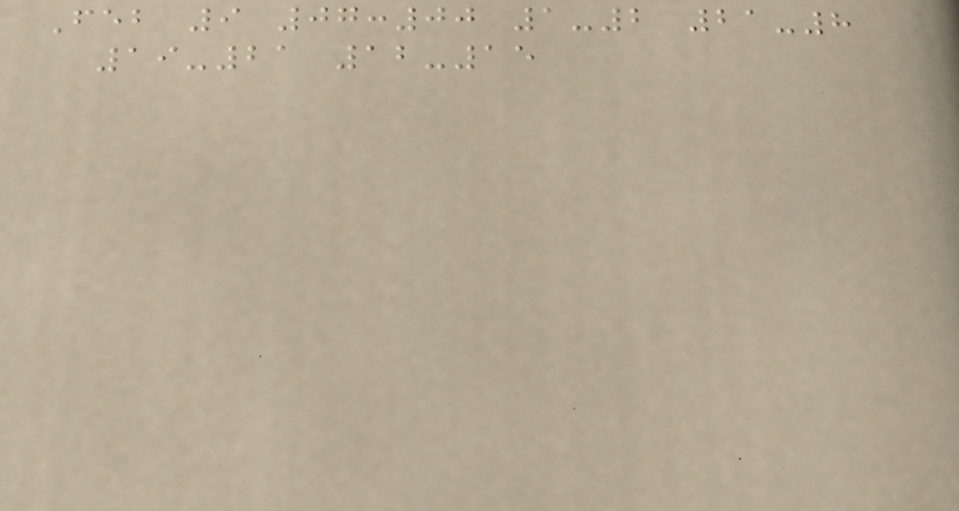Feb 9 07:00 1-2 21-8
19-21 12-15
